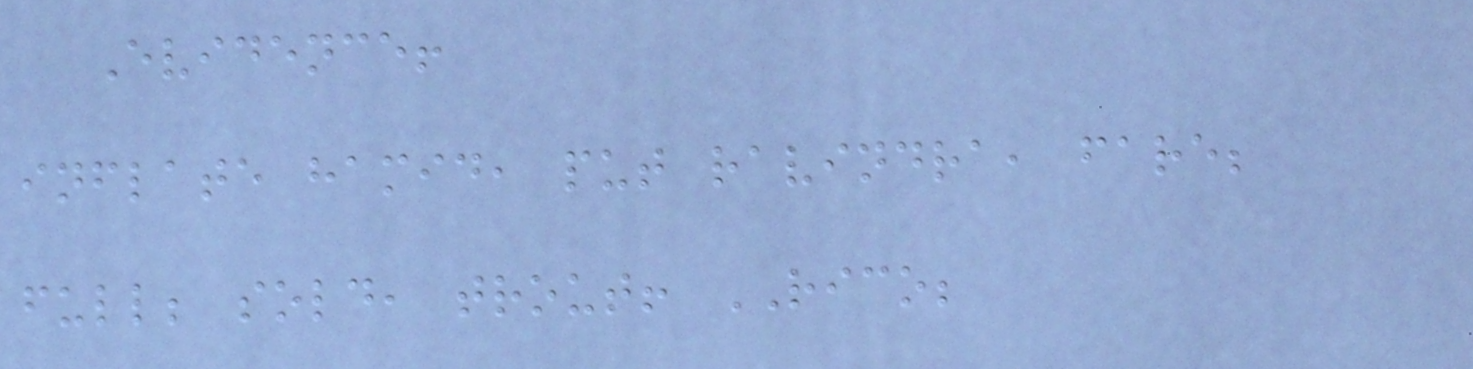Evidence!
inflate hamid, put ravindra, fare;
full; sold, trout! RICO;
